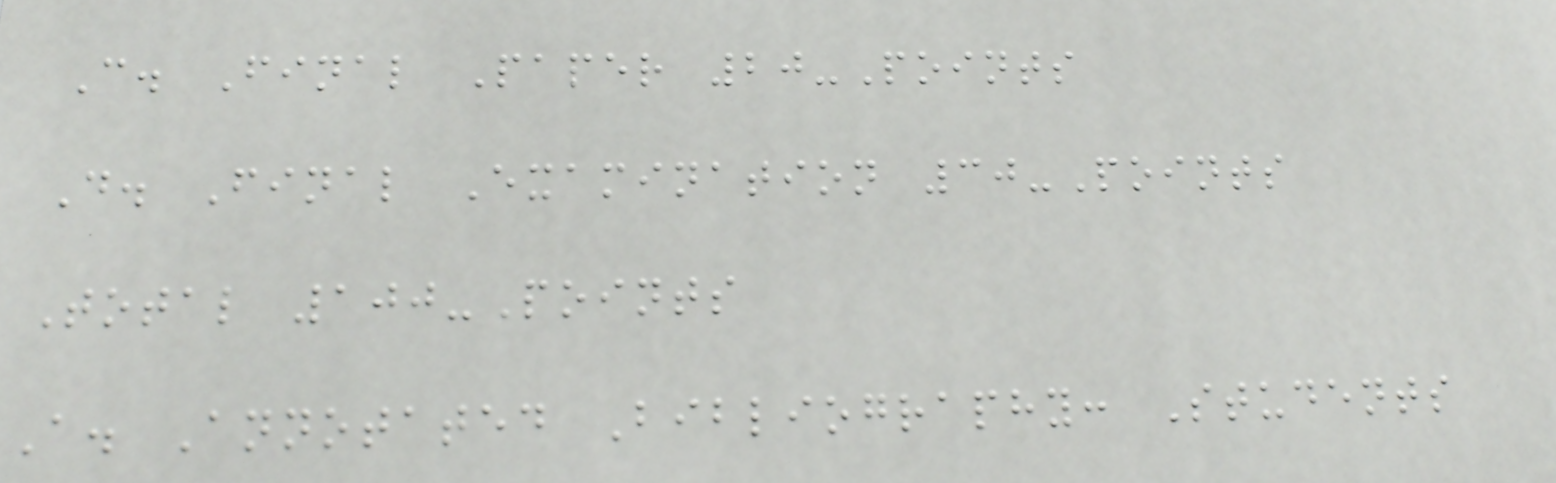C. Final Paper 20-Points
D. Final Examination 30-Points
Total 100-Points
A. Annotated Bibliography: Students
